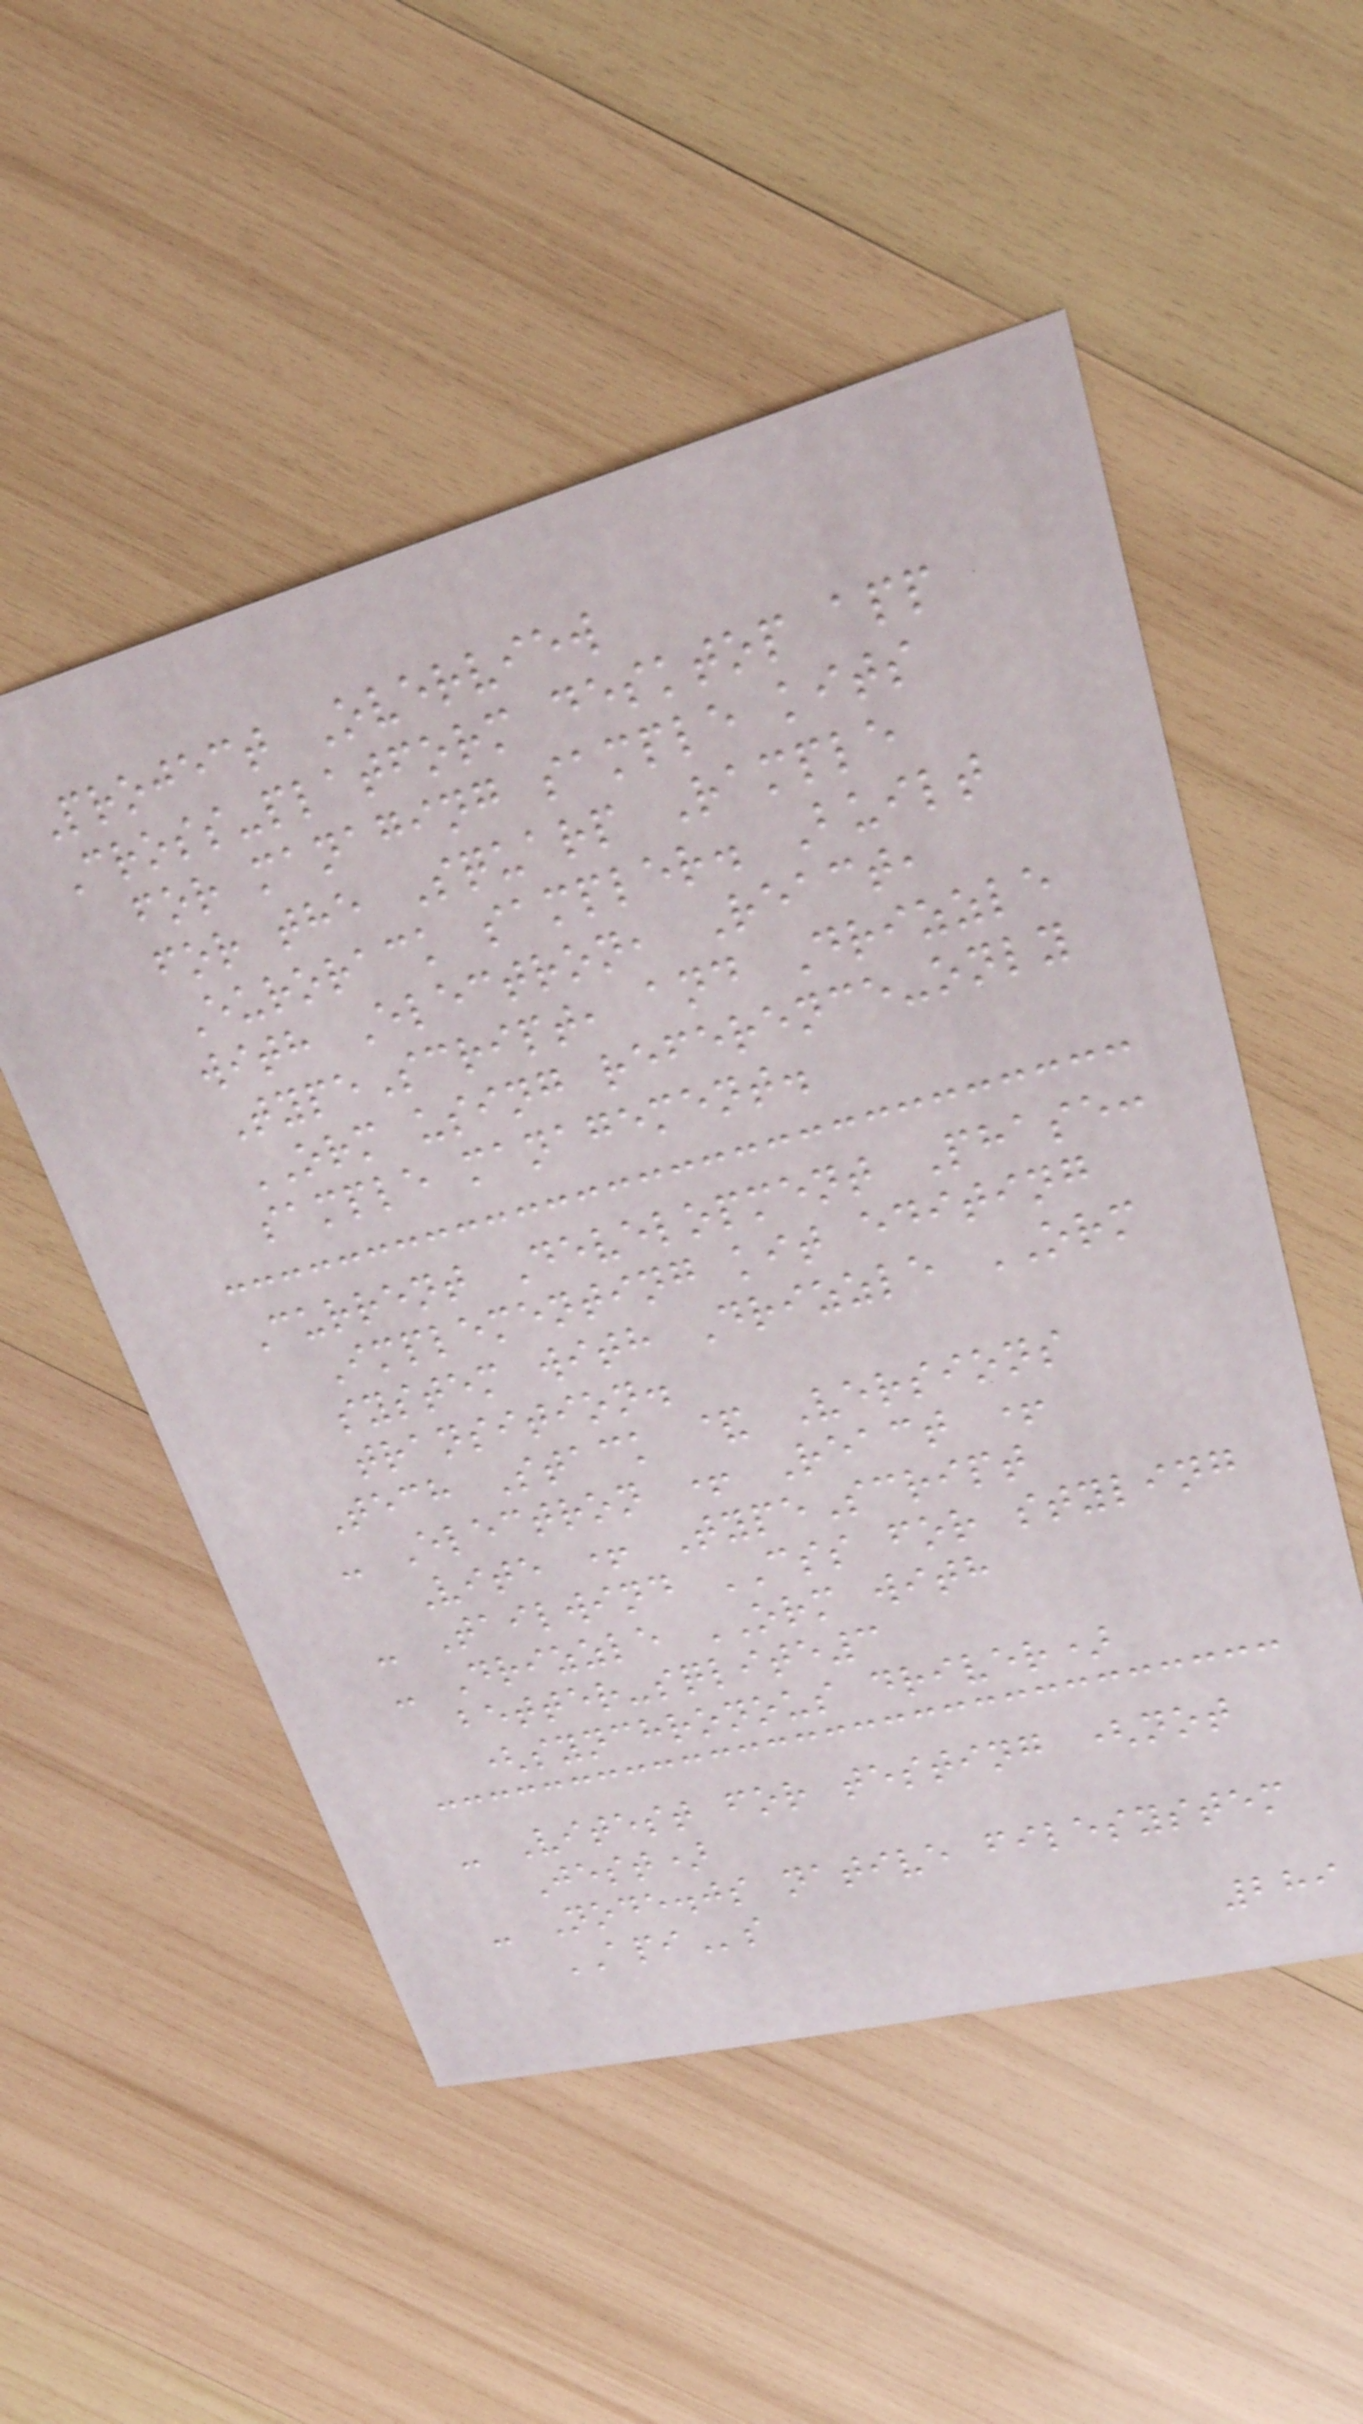Project Overview
Cross-platform desktop app
for managing sample kits
for the Squarp Rample
Eurorack sampler. Built
with Electron, React,
TypeScript, and Drizzle
ORM using reference-only
sample management.
Current Development Phase:
Implementing kit editing
system with Drizzle ORM
transition.
Tech Stack & Versions
- Electron + React +
Vite + TypeScript
- Tailwind CSS for styling
- Drizzle ORM with
better-sqlite3
(synchronous driver)
- Vitest for testing (not
Jest)
- Node.js native filesystem
APIs
289
